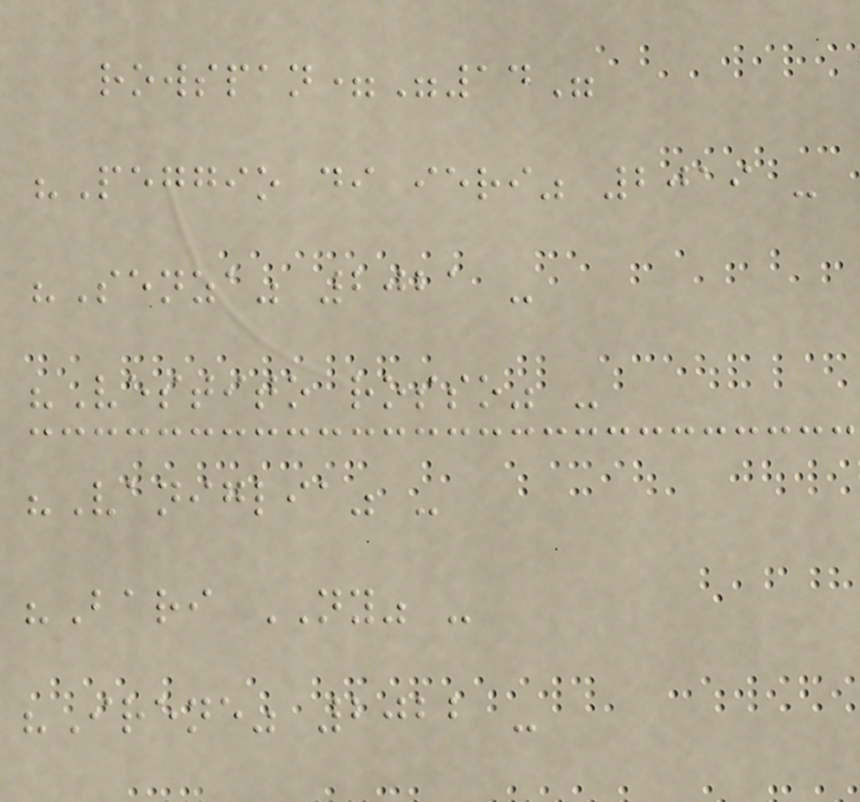rowspan="14"
"Peggio di ieri" 2019 -
"Senza" 2021 -
"Vestito rosso" -
"Vaniglia" -
"Bari NY" -
"Irene" 2022 -
